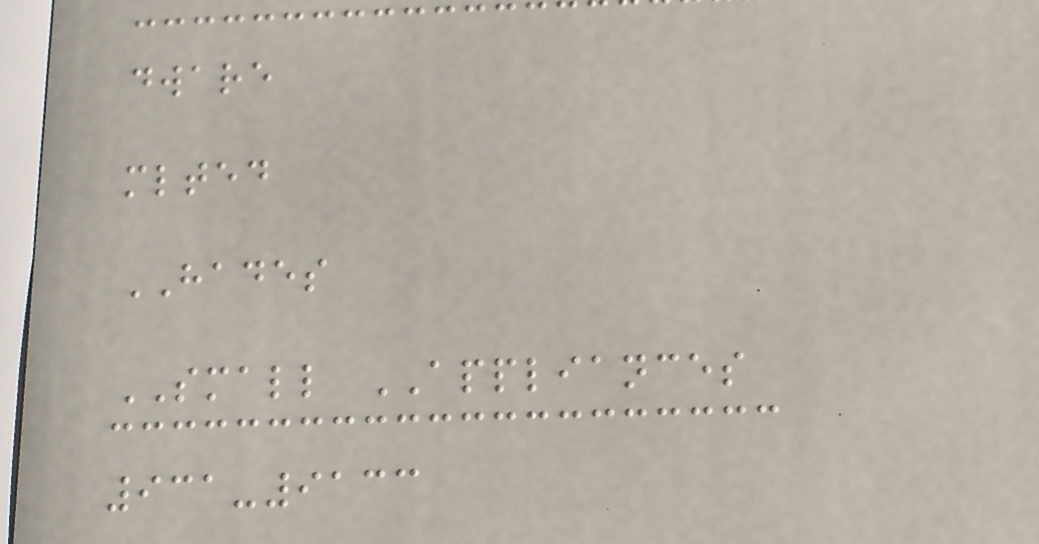dware
mlted
HADES
SMALL APPLIANCES
931-9133
